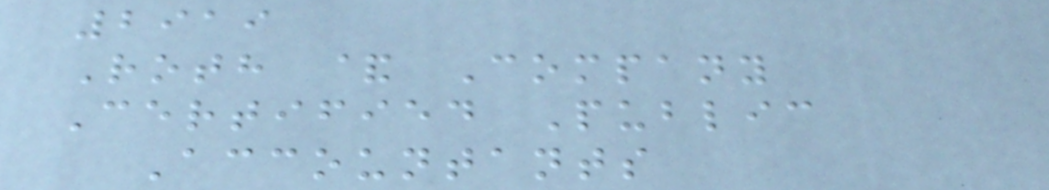2919
Roth & Company
Certified Public
Accountants
